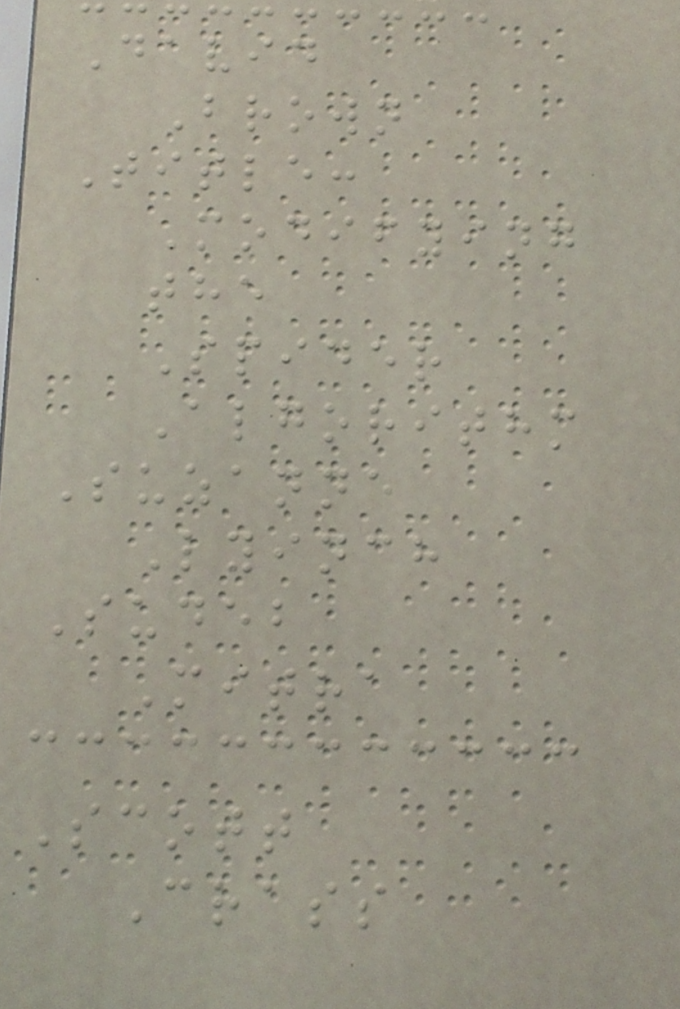David
Brown
Title:
Modifying
the
Spider
Algorithm
Suzanne
Lyinch
Sudeb
Mitra
Scott
Crass
